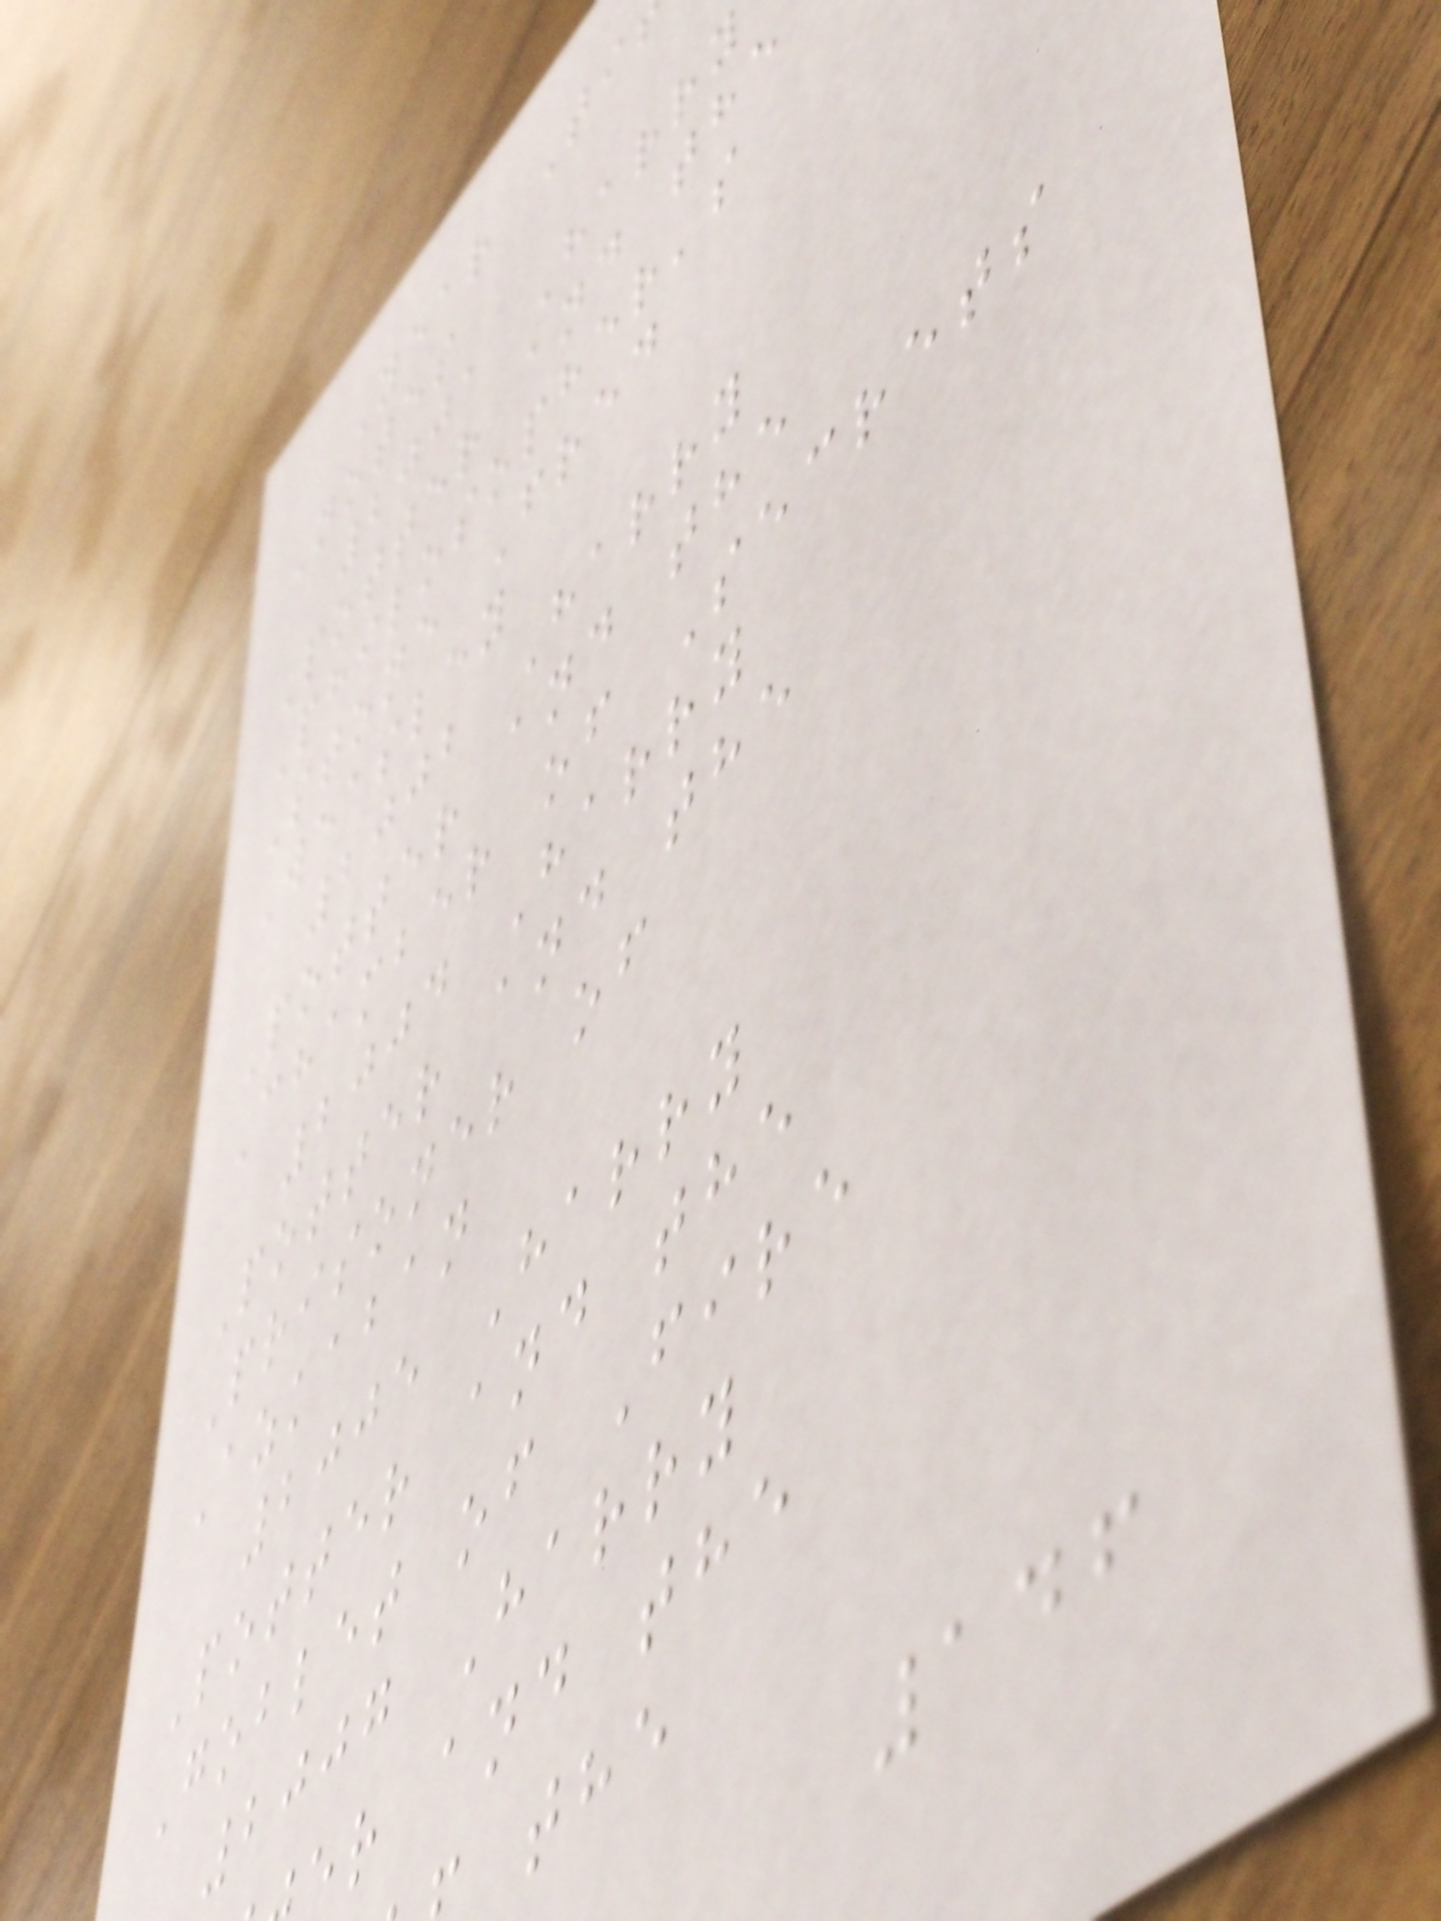Year Ti
Notes
2001 Harry
Potter and the
Philosopher's
Stone Fred
Weasley
2002 Harry
Potter and the
Chamber of Secrets
2004 Harry
Potter and the
Prisoner of
Azkaban
2005 Harry
Potter and the
Goblet of Fire
2007 Harry
er and the
146
